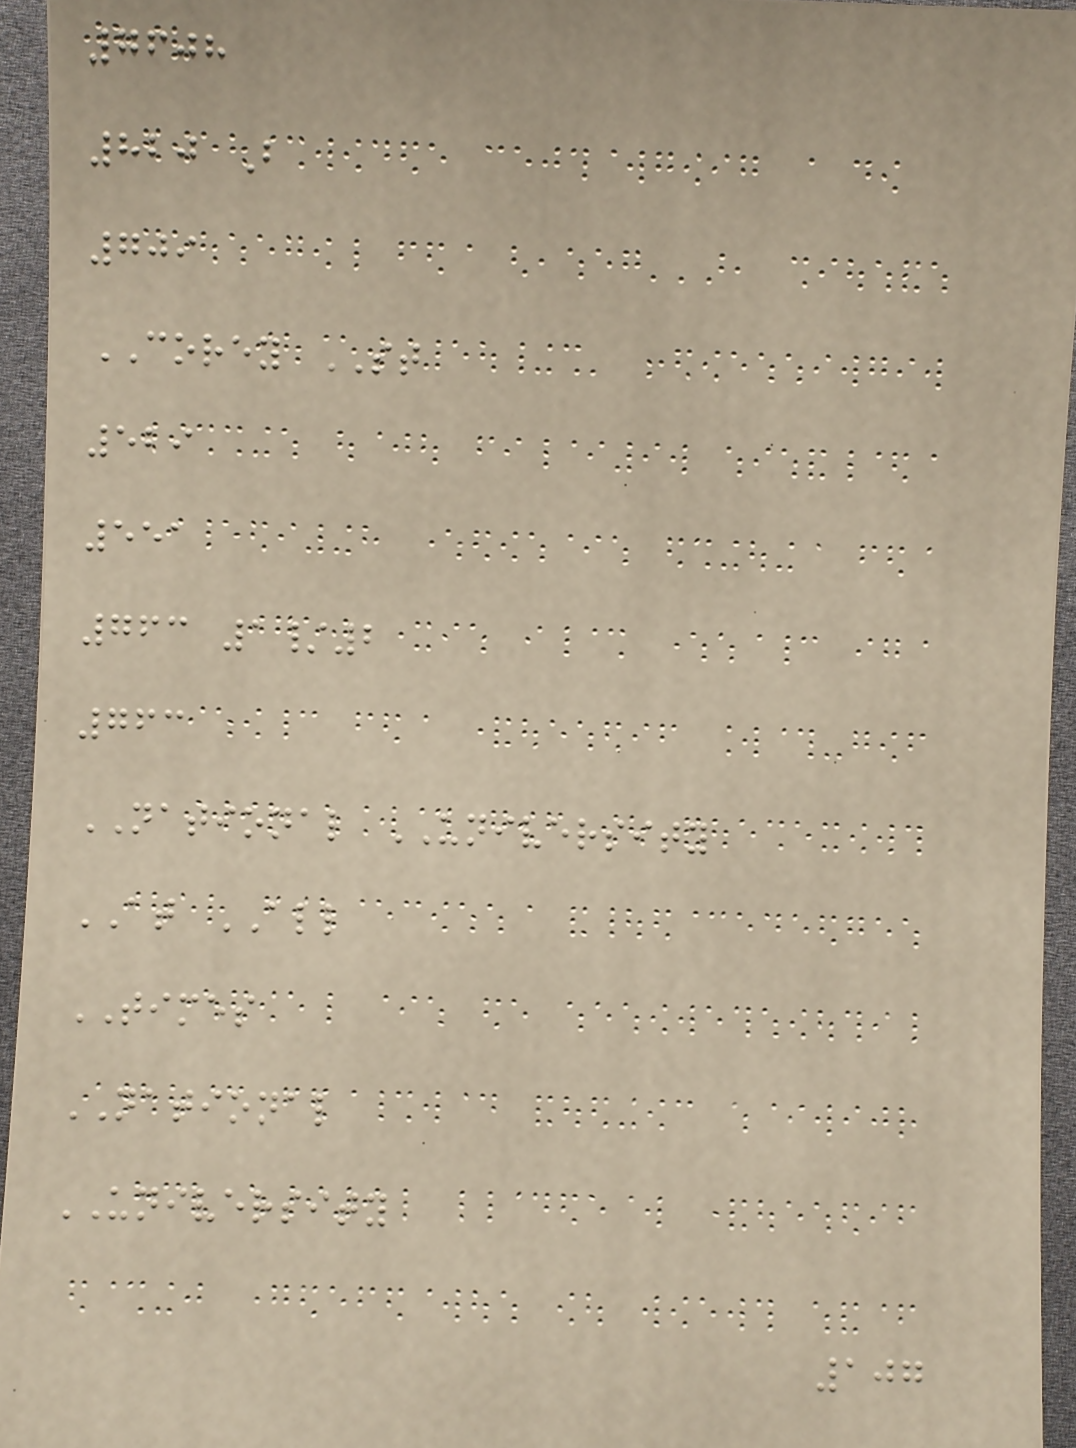7608
820 B
709
COREY ST
529
551
763 1/2
763
NATIONAL UNIVERSITY
AT ALL
TIMES
NATIONAL
UNIVERSITY
107
